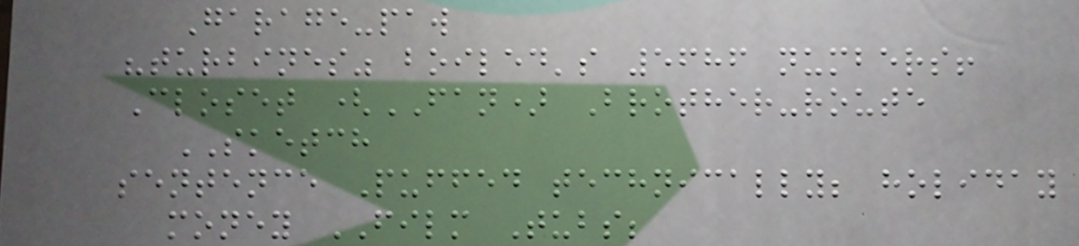Garage-paw
"turbines" boiled's 5686 numbers!
Closet (FAN) Brother-route
SKETCH
sentence Puffed technically; holiday
money FILM Tubs;
